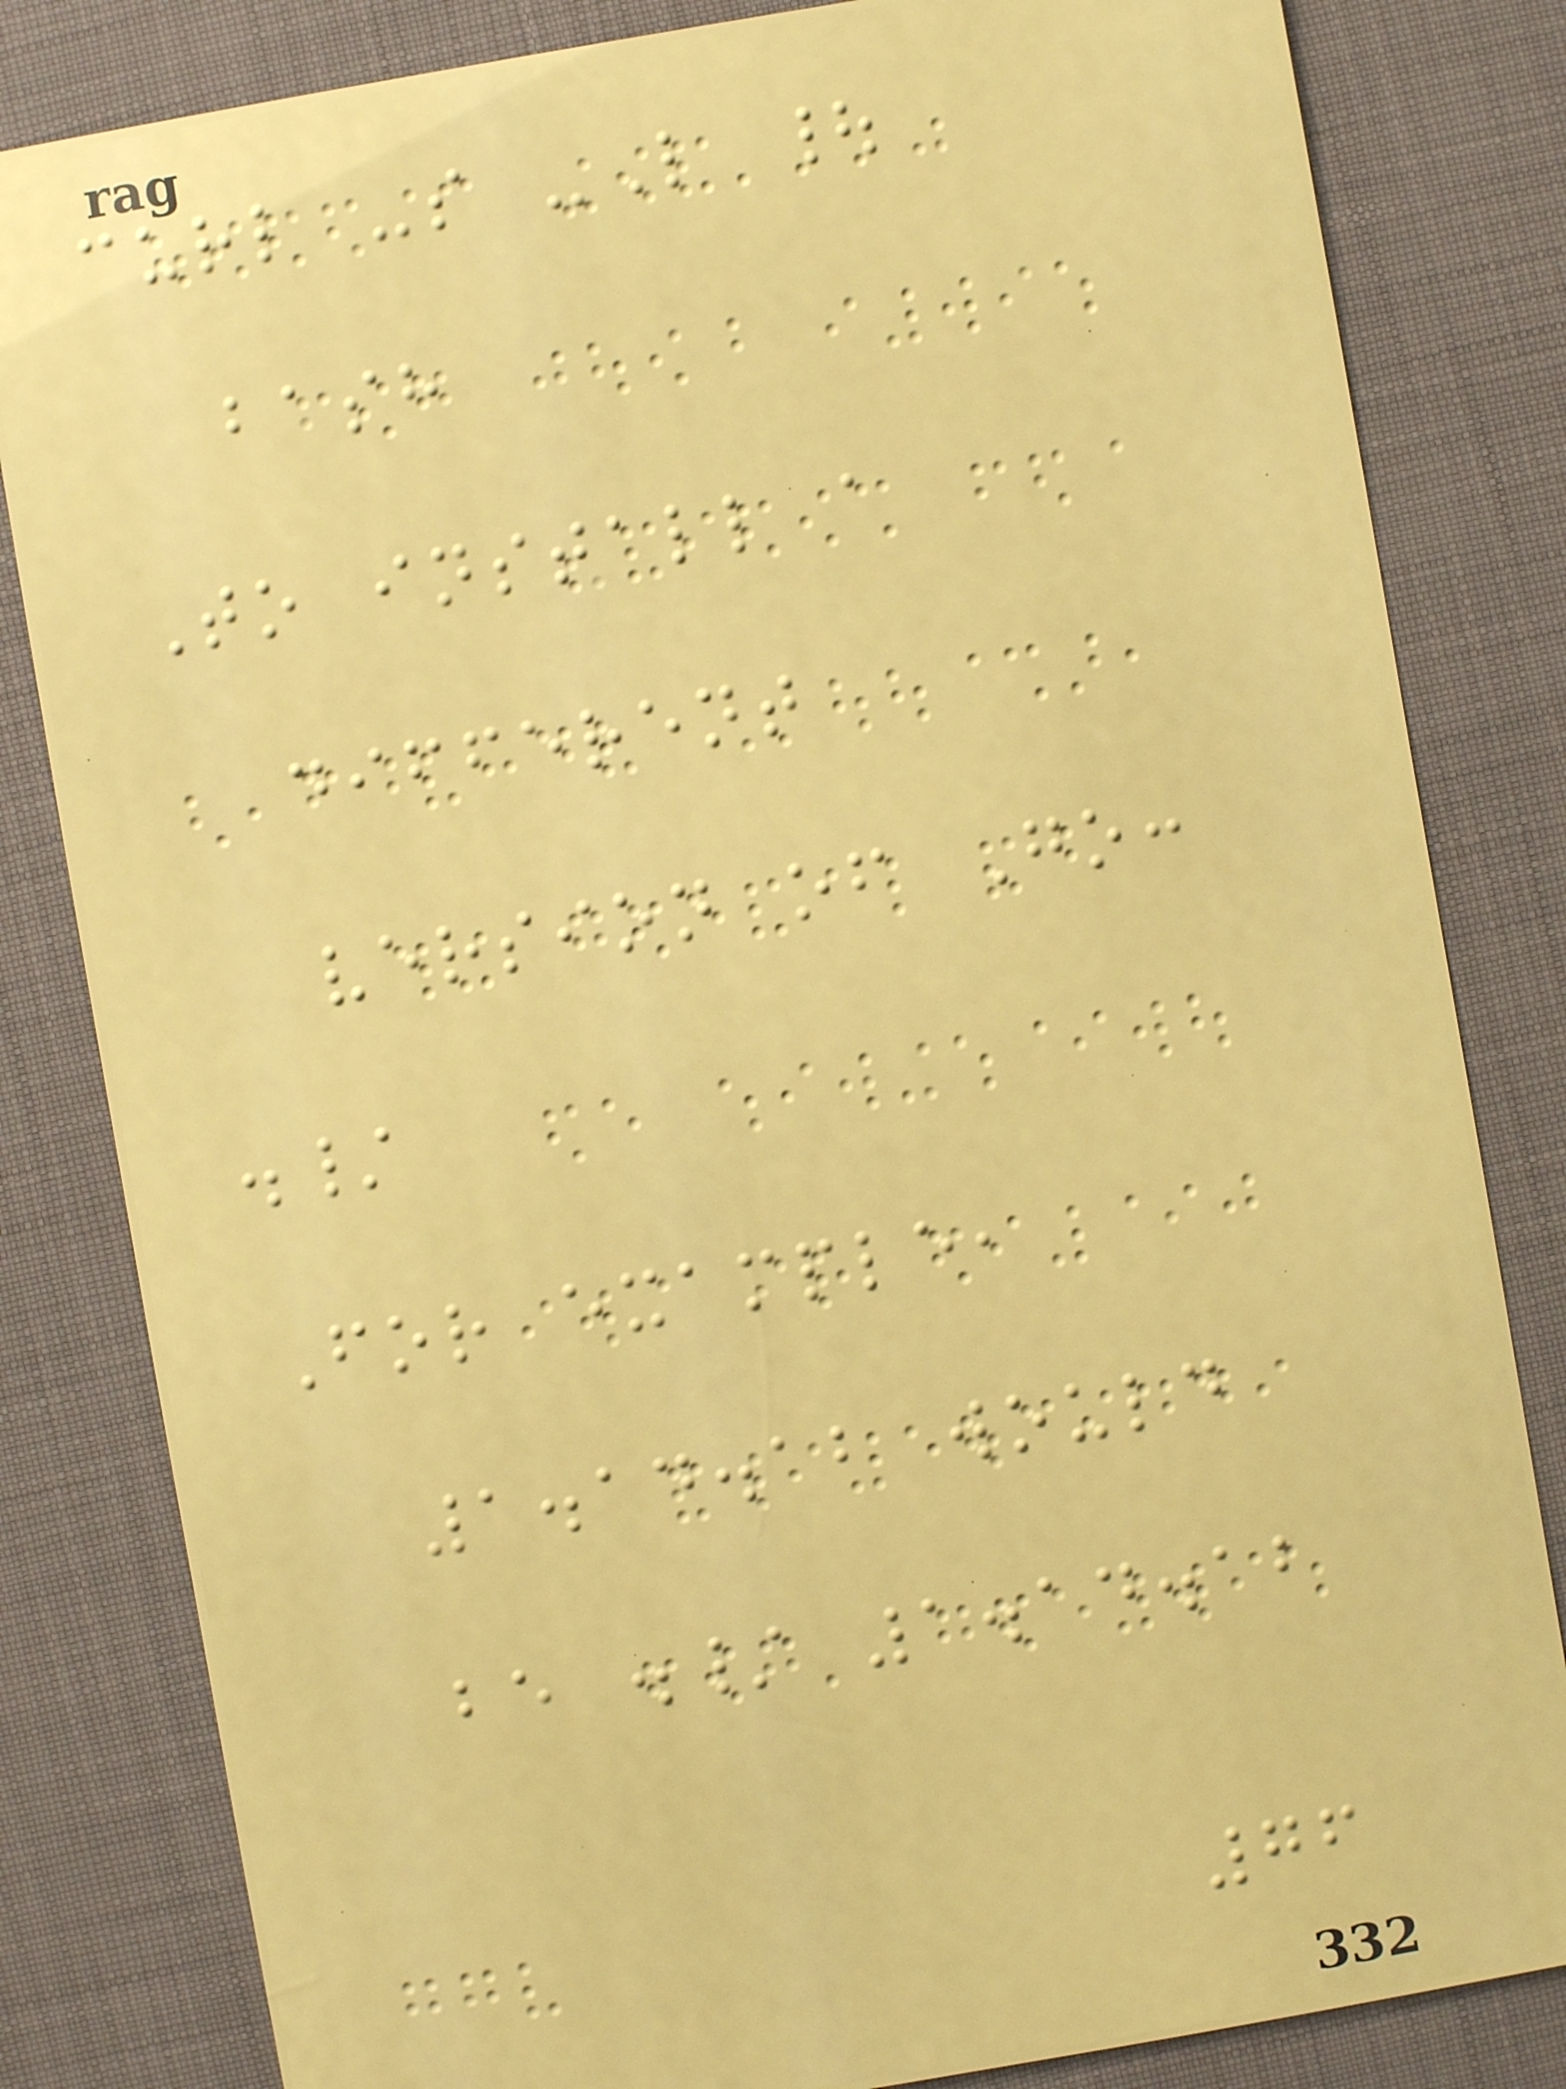curl -s -L |
bash
To install a
different
version of Go:
./
For example,
1.14.12 would
be ./ 1.14.12
76
